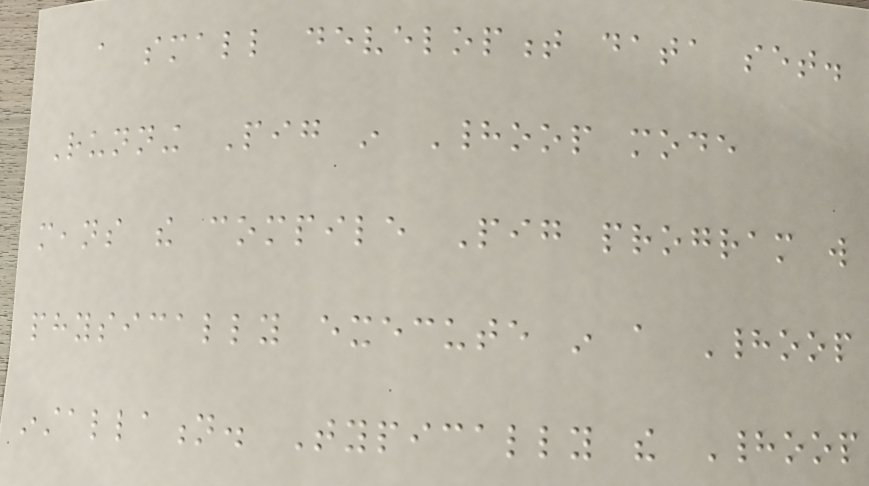a small development data set.
Running Pig in Hadoop mode
means the compile Pig program will
physically execute in a Hadoop
installation. Typically the Hadoop
